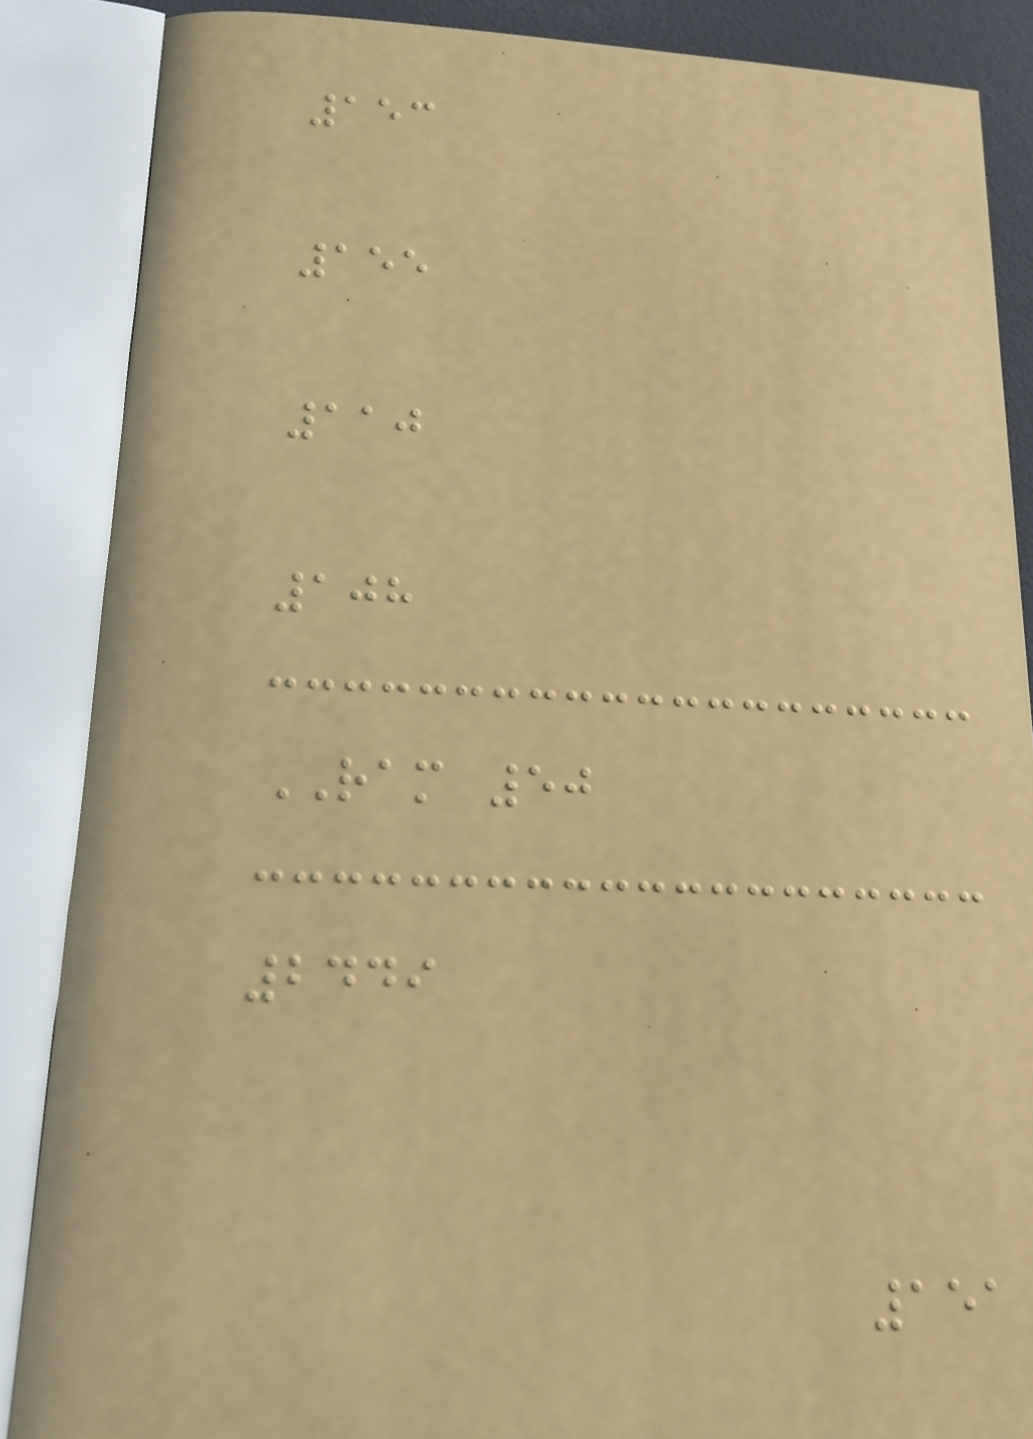153
155
110
108
RAM 50
2449
151
